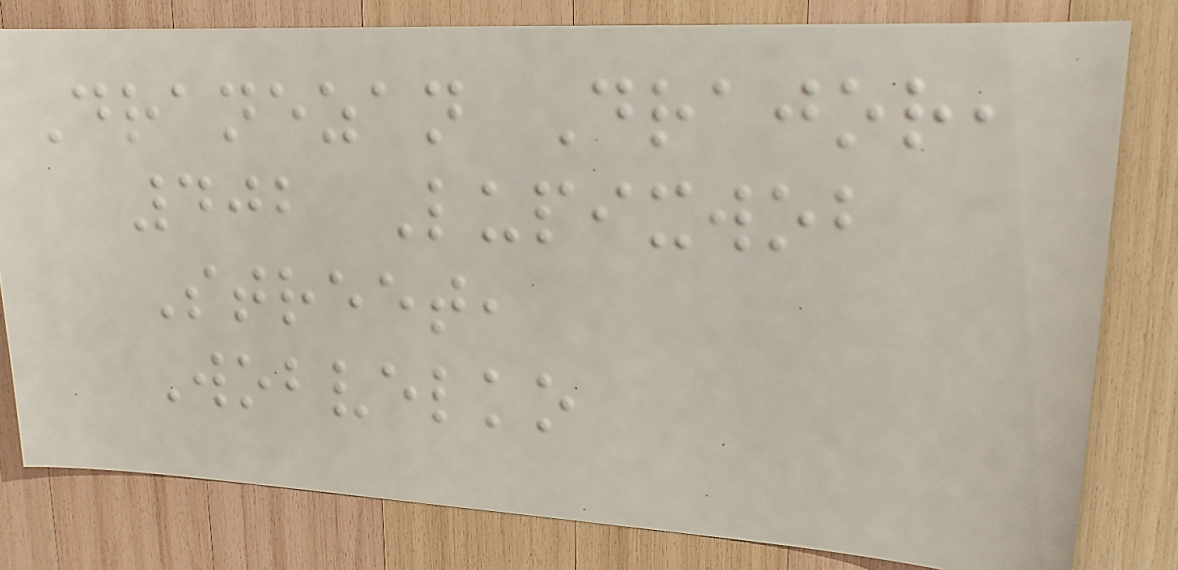Dranezan Drajor,
402 Lupixwob
Street,
Wobvelko
